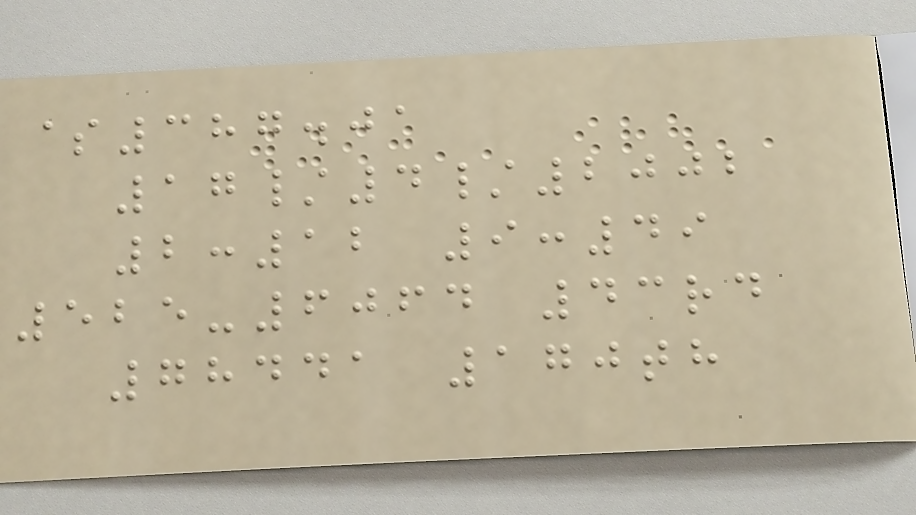$387.01
17/4/2002
2:12 9:49
525-6064 43rd
78441 170th
